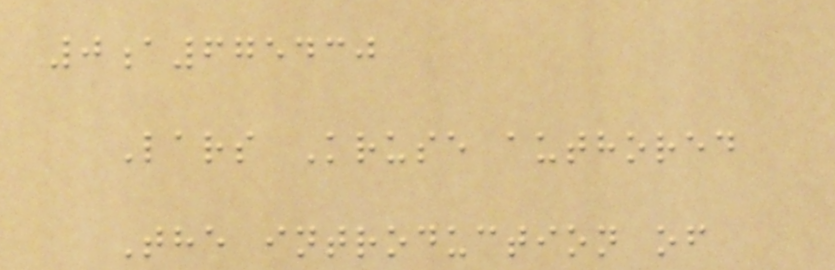0a675430
Lars Kruse authored
The introduction of
